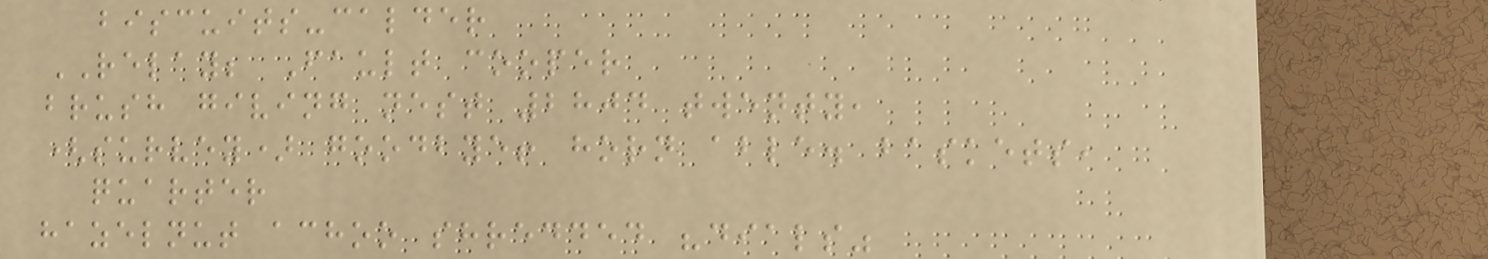biscuits-calder
RELAY; Fault cooper
brush giving nest 2804 twenty,
(survey) goodbye! horn able. baskets,
quarter
hazelnut achoo shredded "dials"
